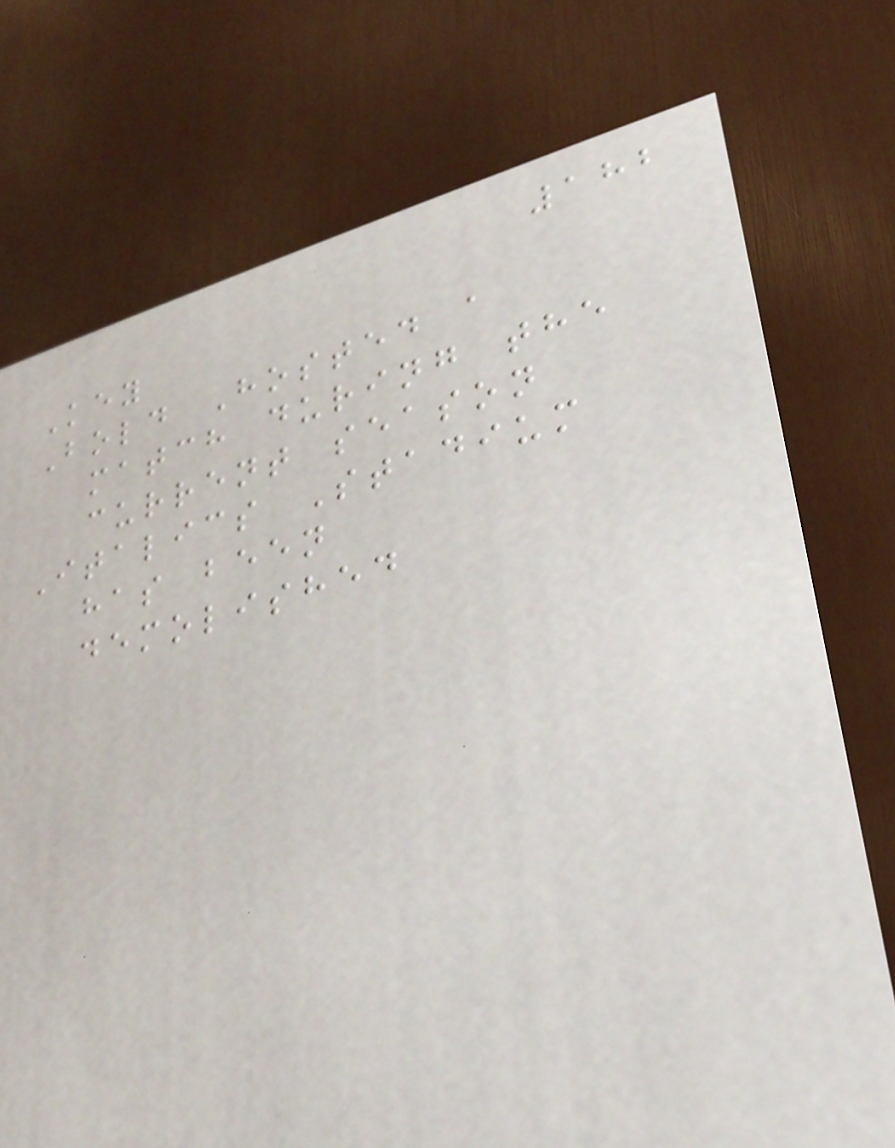182
Key
Bold Hosted a
match during the
current season
Italics Stadium
has been
demolished
